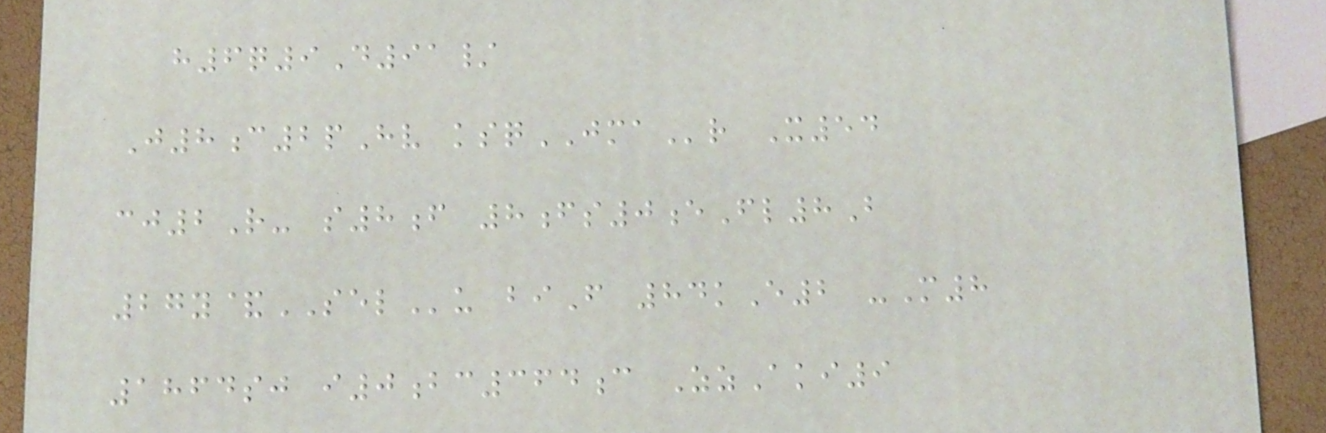h6q9D91/
J8c2pHv ksqJMAr X54
cj2R- s8f 8fs0eFl8B
27y&SELu biF 84kE2 -M8
1864sj i0bc364c ZzAki9
